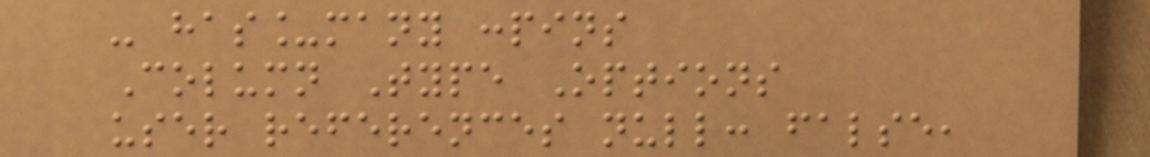- has_many :pins
Column Type Options
user references null: false,
